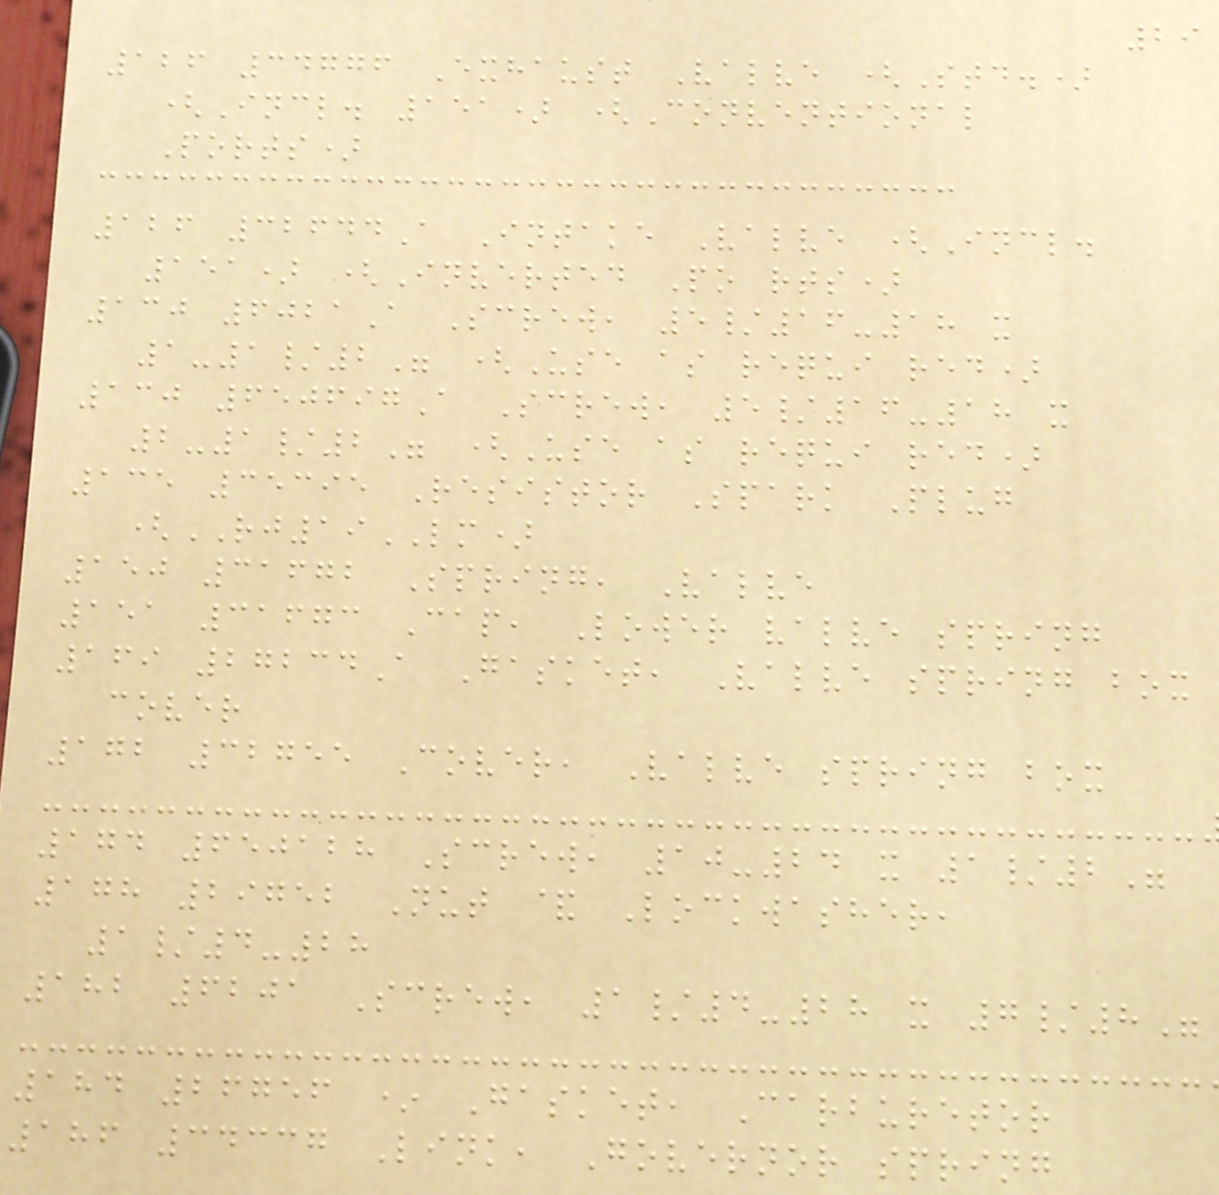29
126 34776 Exhaust Valve (Std.)
(Incl. 151) (Conventional
Ports)
126 32644A Intake Valve (Incl.
151) (Inverted Po rts)
130 6021A Screw, 5/16-18 x
1-1/2" (Use as requi red)
130 650697A Screw, 5/16-18 x
2-1/2" (Use as requi red)
135 35395 Resistor Spark Plug
(RJ19LM)
150 31672 Spring, Valve
151 31673 Cap, Lower valve spring
169 27234A Gasket, Valve spring box
cover
172 32755 Cover, Valve spring box
174 650128 Screw, 10-24 x 1/2"
178 29752 Nut & Lockwasher,
1/4-28
182 6201 Screw, 1/4-28 x 7/8"
184 26756 * Gasket, Carburetor
186 34337 Link, Governor spring
